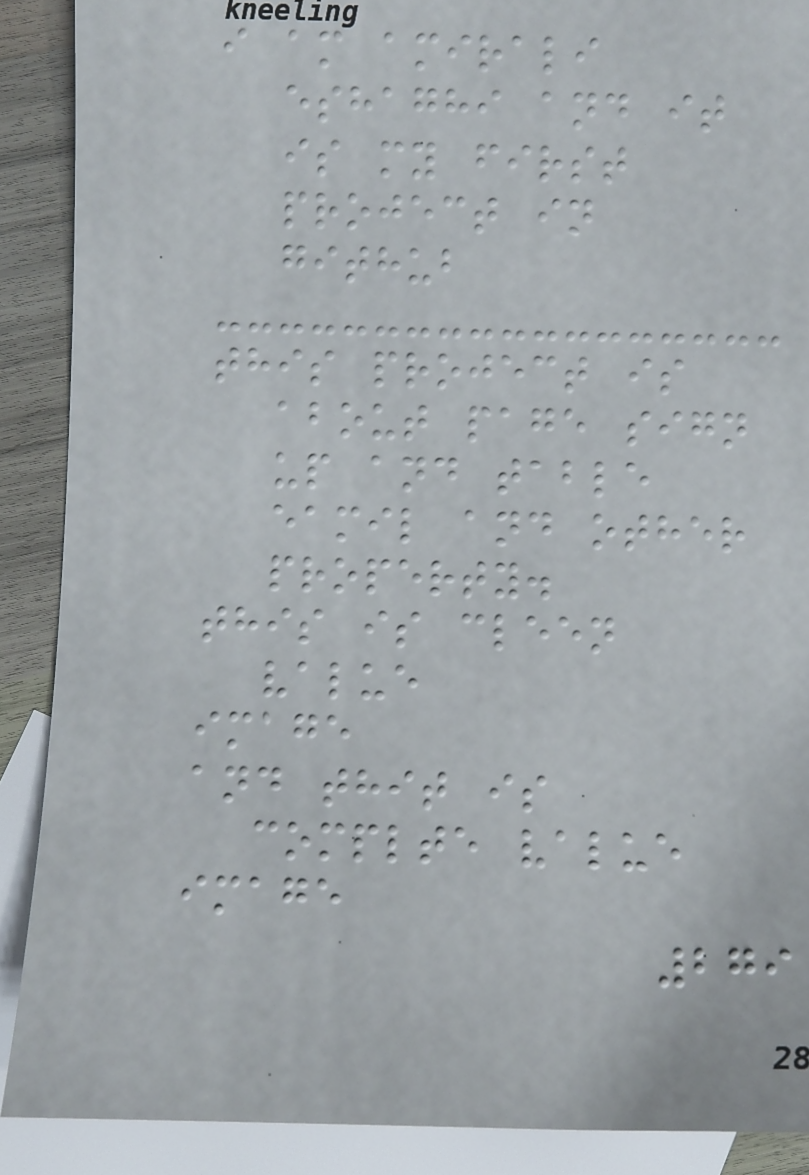i am amirali
eshaghi and it
is my first
project in
github
this project is
about page sign
up and table
eamil and other
property.
this is cleen
value
image
and thit is
complte value
image
279
